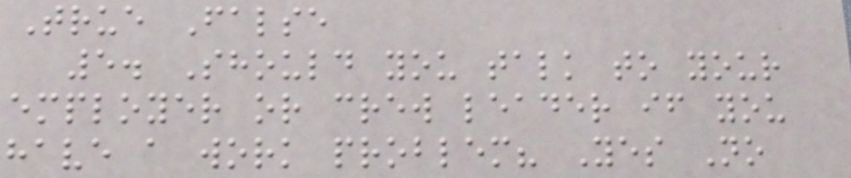True False
5. Should you talk to your
employer or crew leader if you
have a work problem? Yes No
